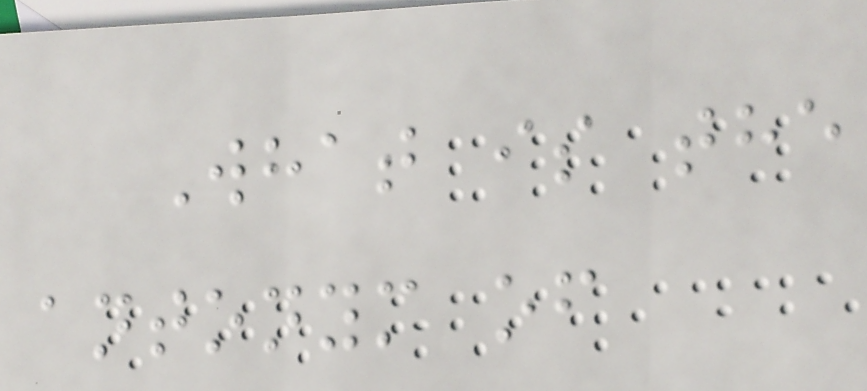What is the
antonym of
